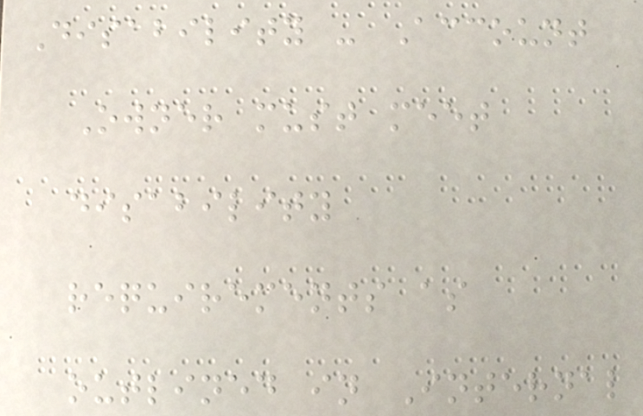Disability - Account
Owner must meet
disability
requirements as
outlined in Internal
